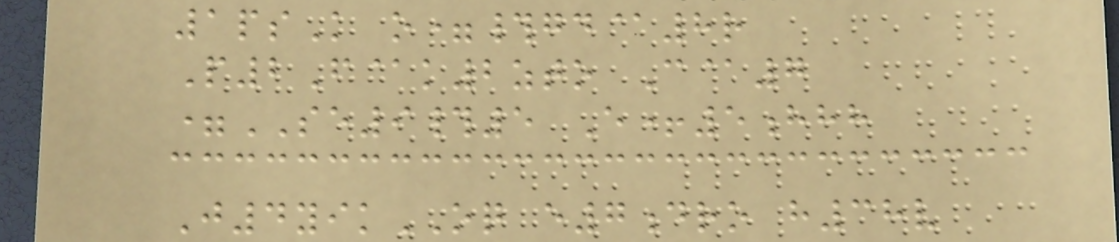1psK o=#gd@8r
P2F@k2zto C@7
=SE9#5 E+5hhh
J4yikOQ e7dro h38v
